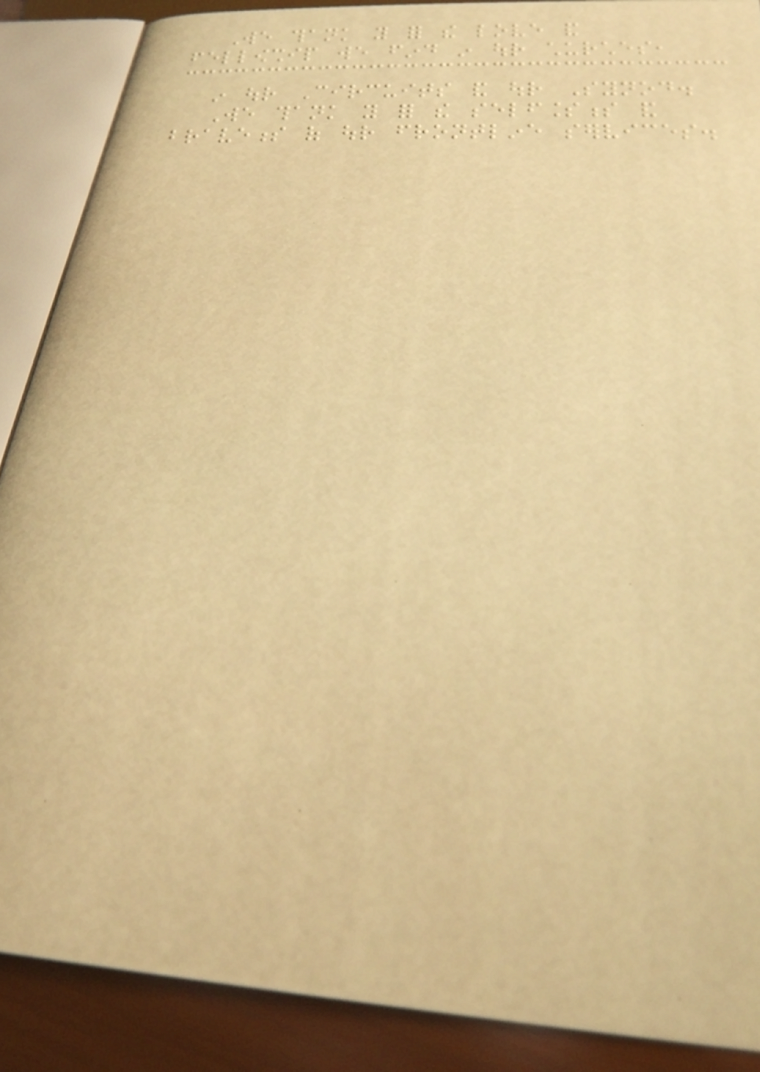We thank you for the love and
fellowship we find in our churches,
in our Circuits and our Synod.
We thank you for the selflessness and
braveness of our frontline services.
